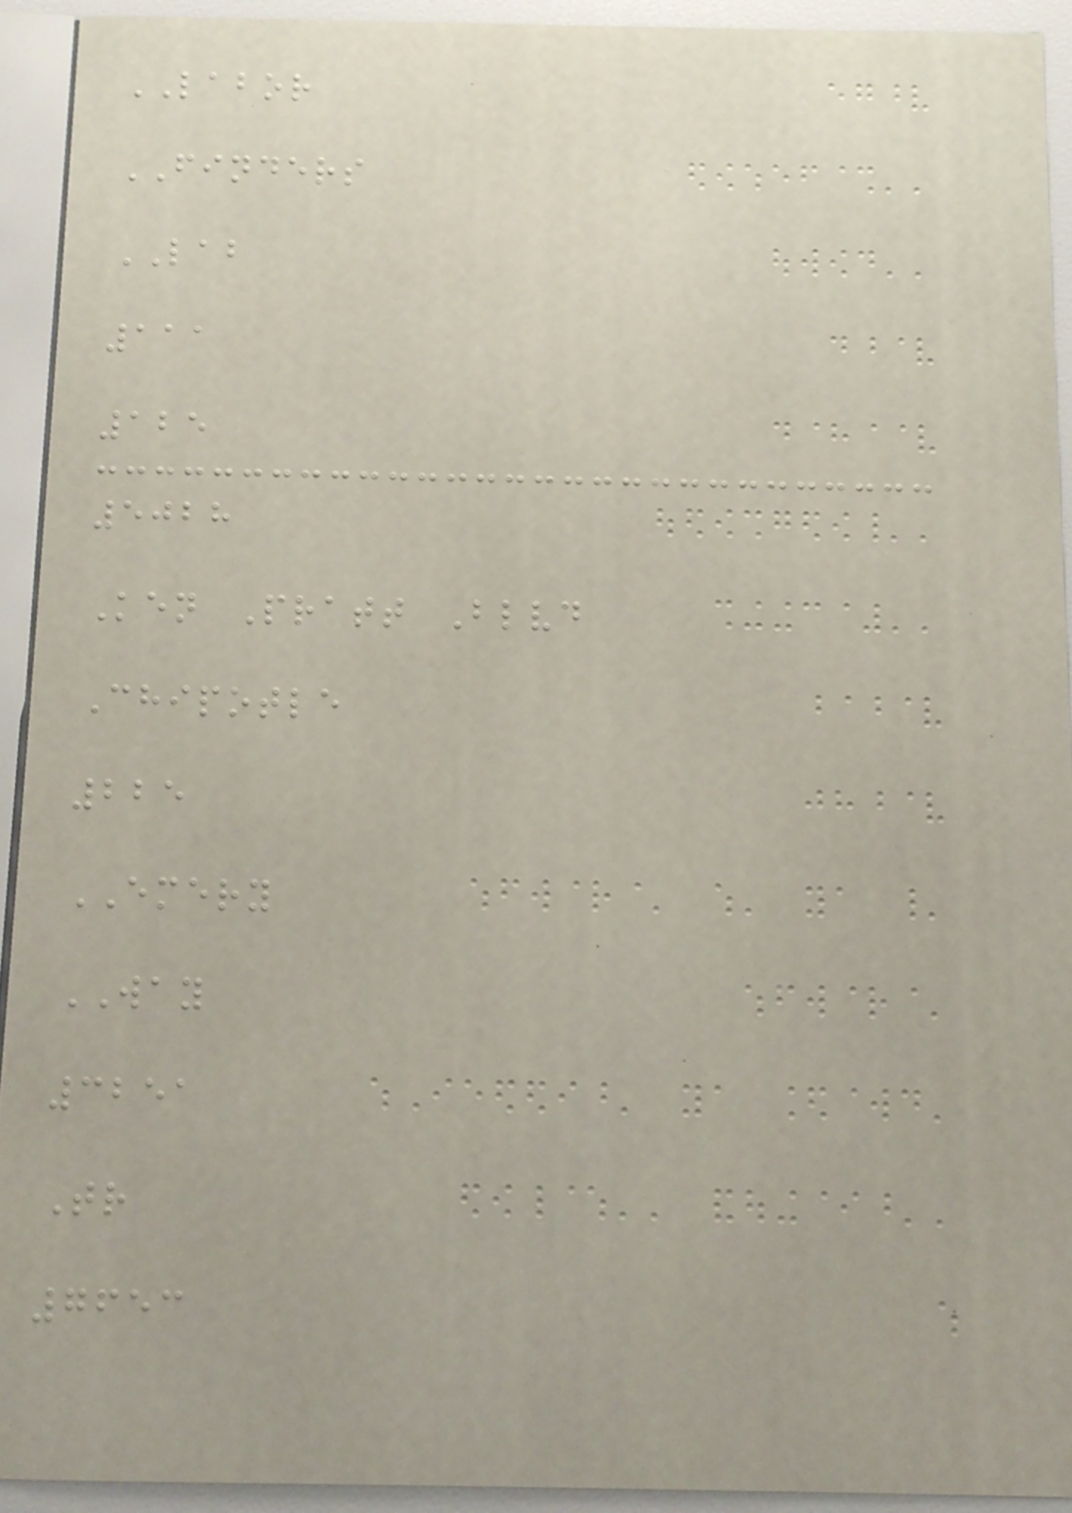LABOR
FINDERS
LAB
111
125
5028
Ken Pratt Blvd
Chipotle
225
EMERY
WAY
3251
Tr
7653
